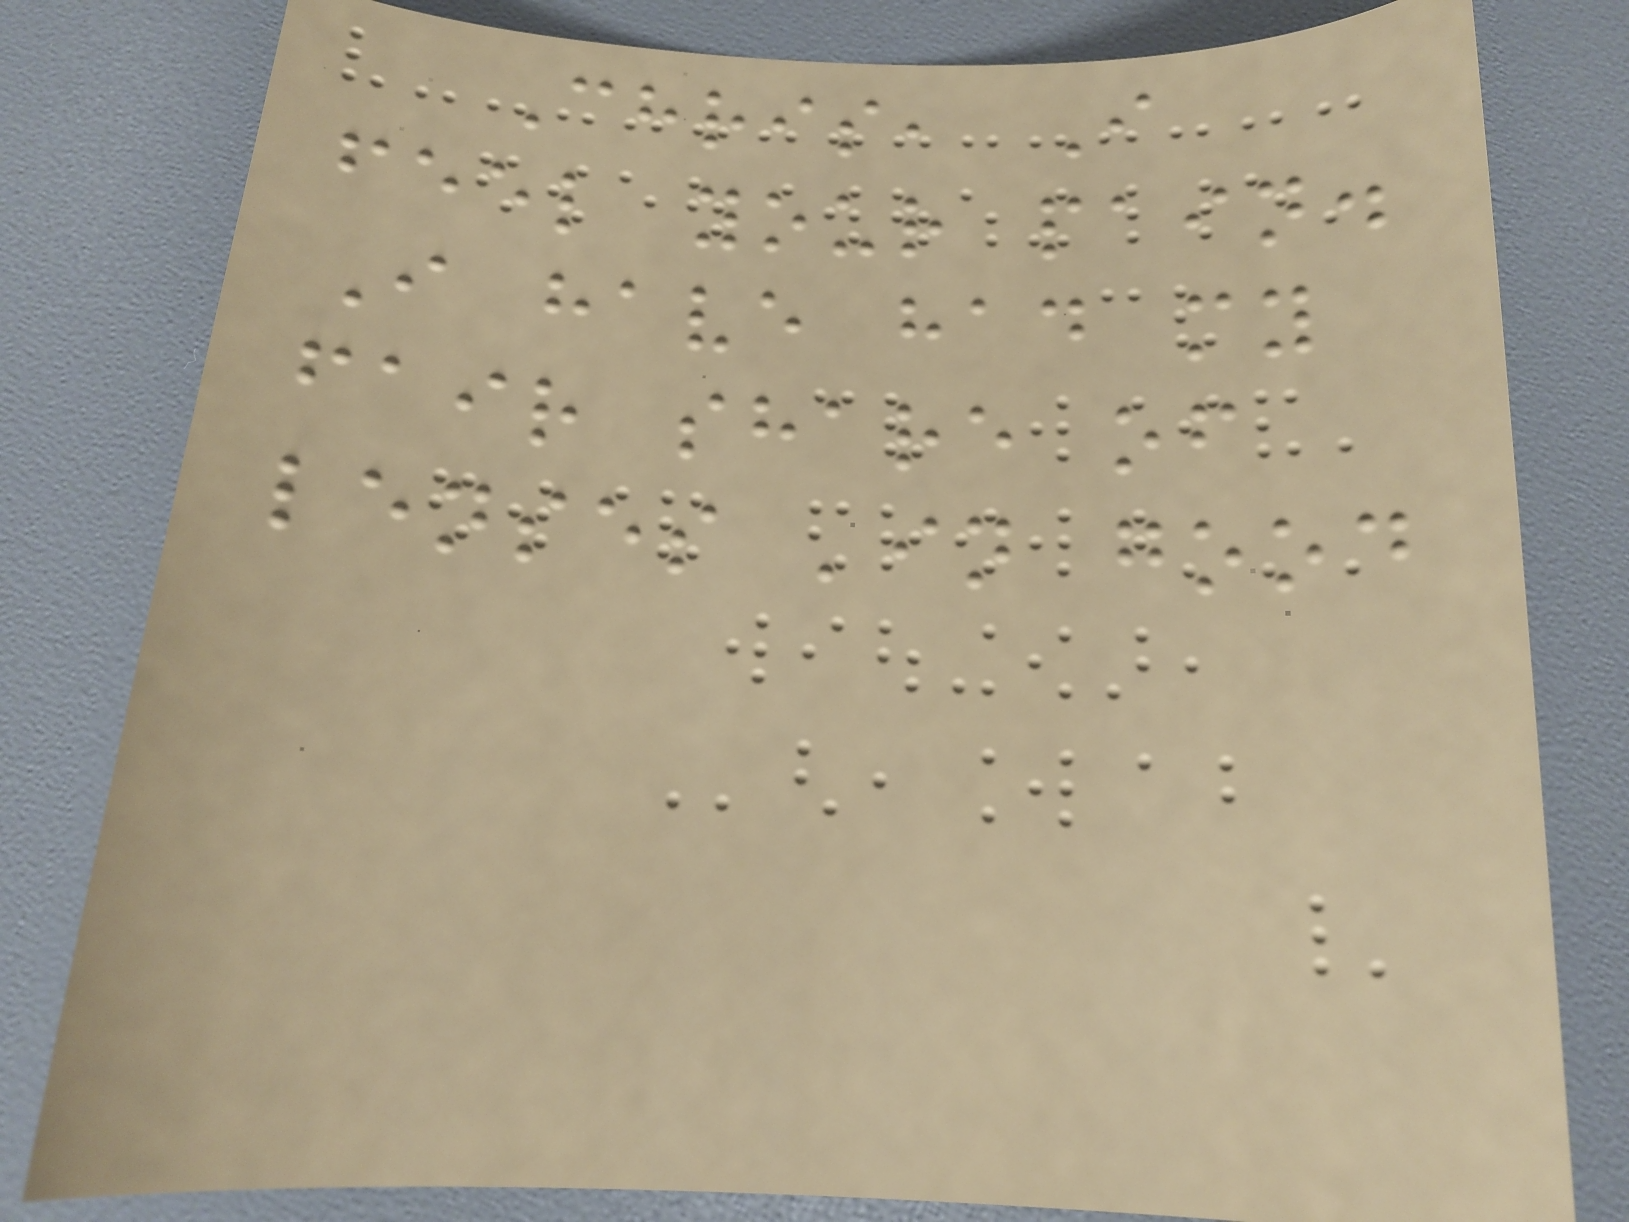Chris, I
feel your pain.
I have had my
fair share of
lenses 'in good
